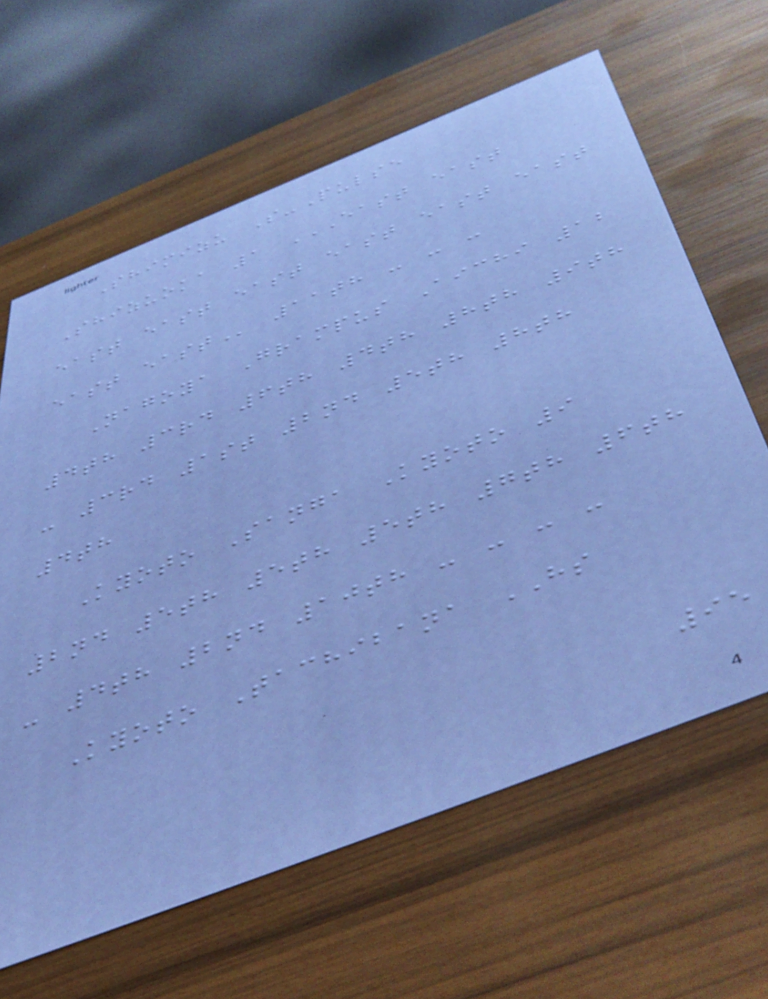Shimizu S-Pulse
Shizuoka 1 EAST EAST
EAST EAST EAST EAST EAST EAST
EAST EAST 11th - - -
Nagoya Grampus Aichi 12
4th 3rd 6th 4th 8th 9th
- 3rd 1st 2nd 5th 8th
4th
Kyoto Sanga Kyoto 9
2nd 5th 5th 5th 7th 6th
- 4th 2nd 10th - - - -
Kyoto Tachibana HS
95
